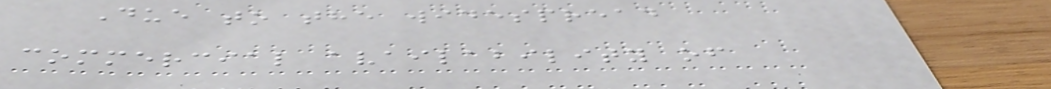Due to the widespread
commercial availability of
